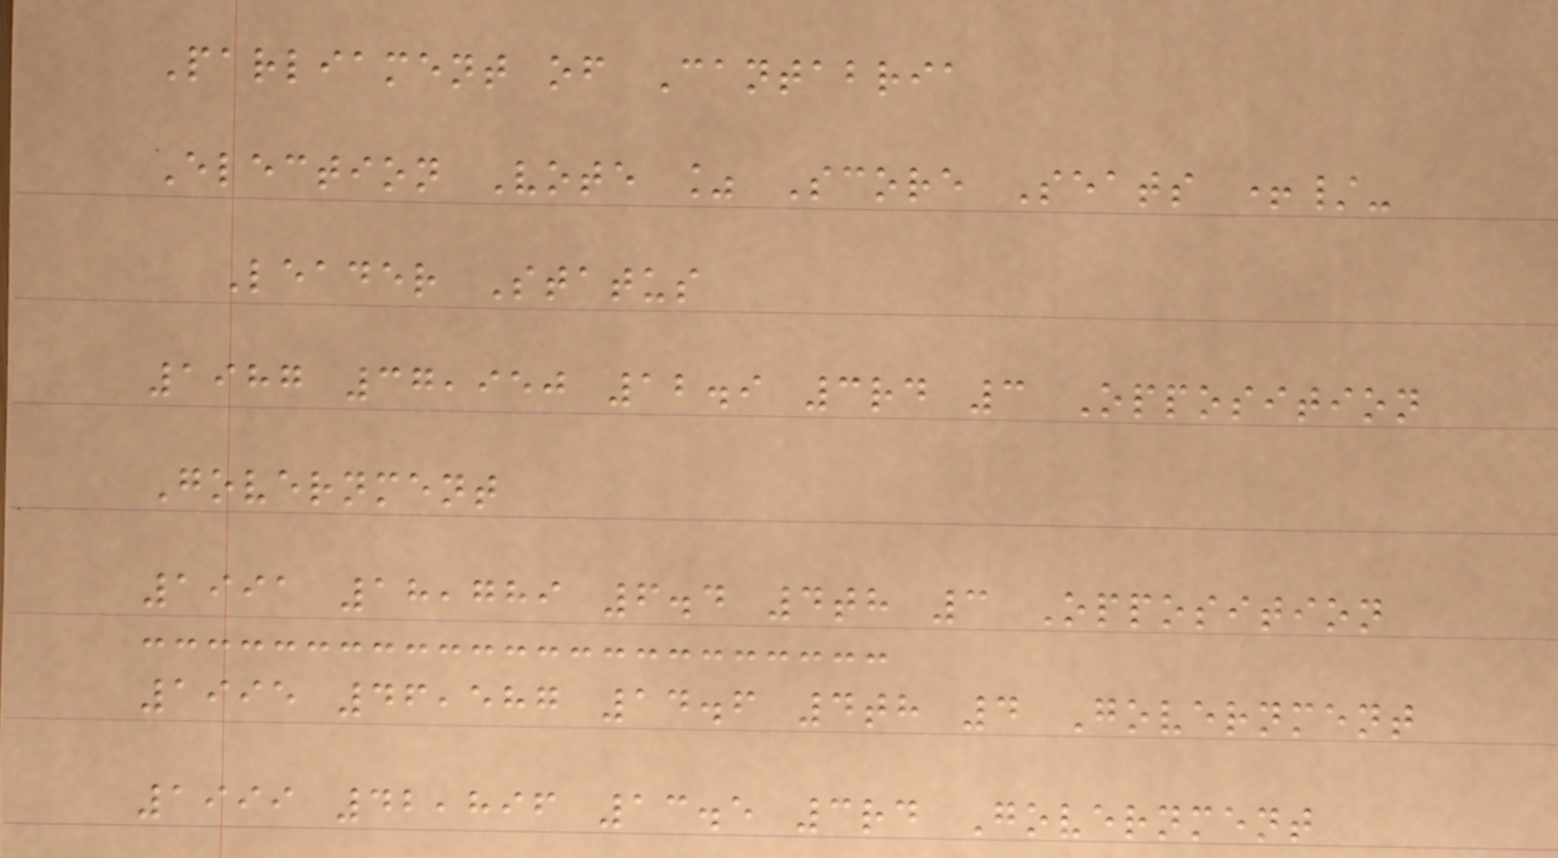Parliament of Cantabria
Election Vote % Score Seats +/-
Leader Status
1987 37,950 12.9 3rd 3 Opposition
Government
1991 18,789 6.4 4th 3 Opposition
1995 46,587 14.6 4th 4 Government
1999 42,896 13.5 3rd Government
